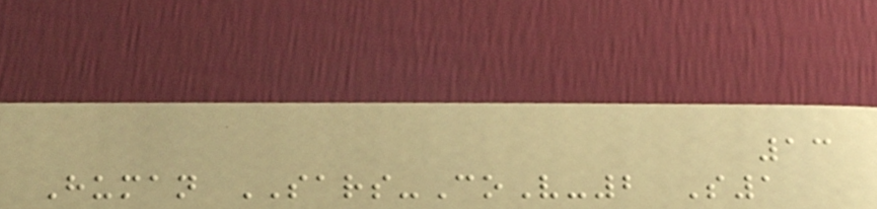13
Human SARS-CoV-2 S1
